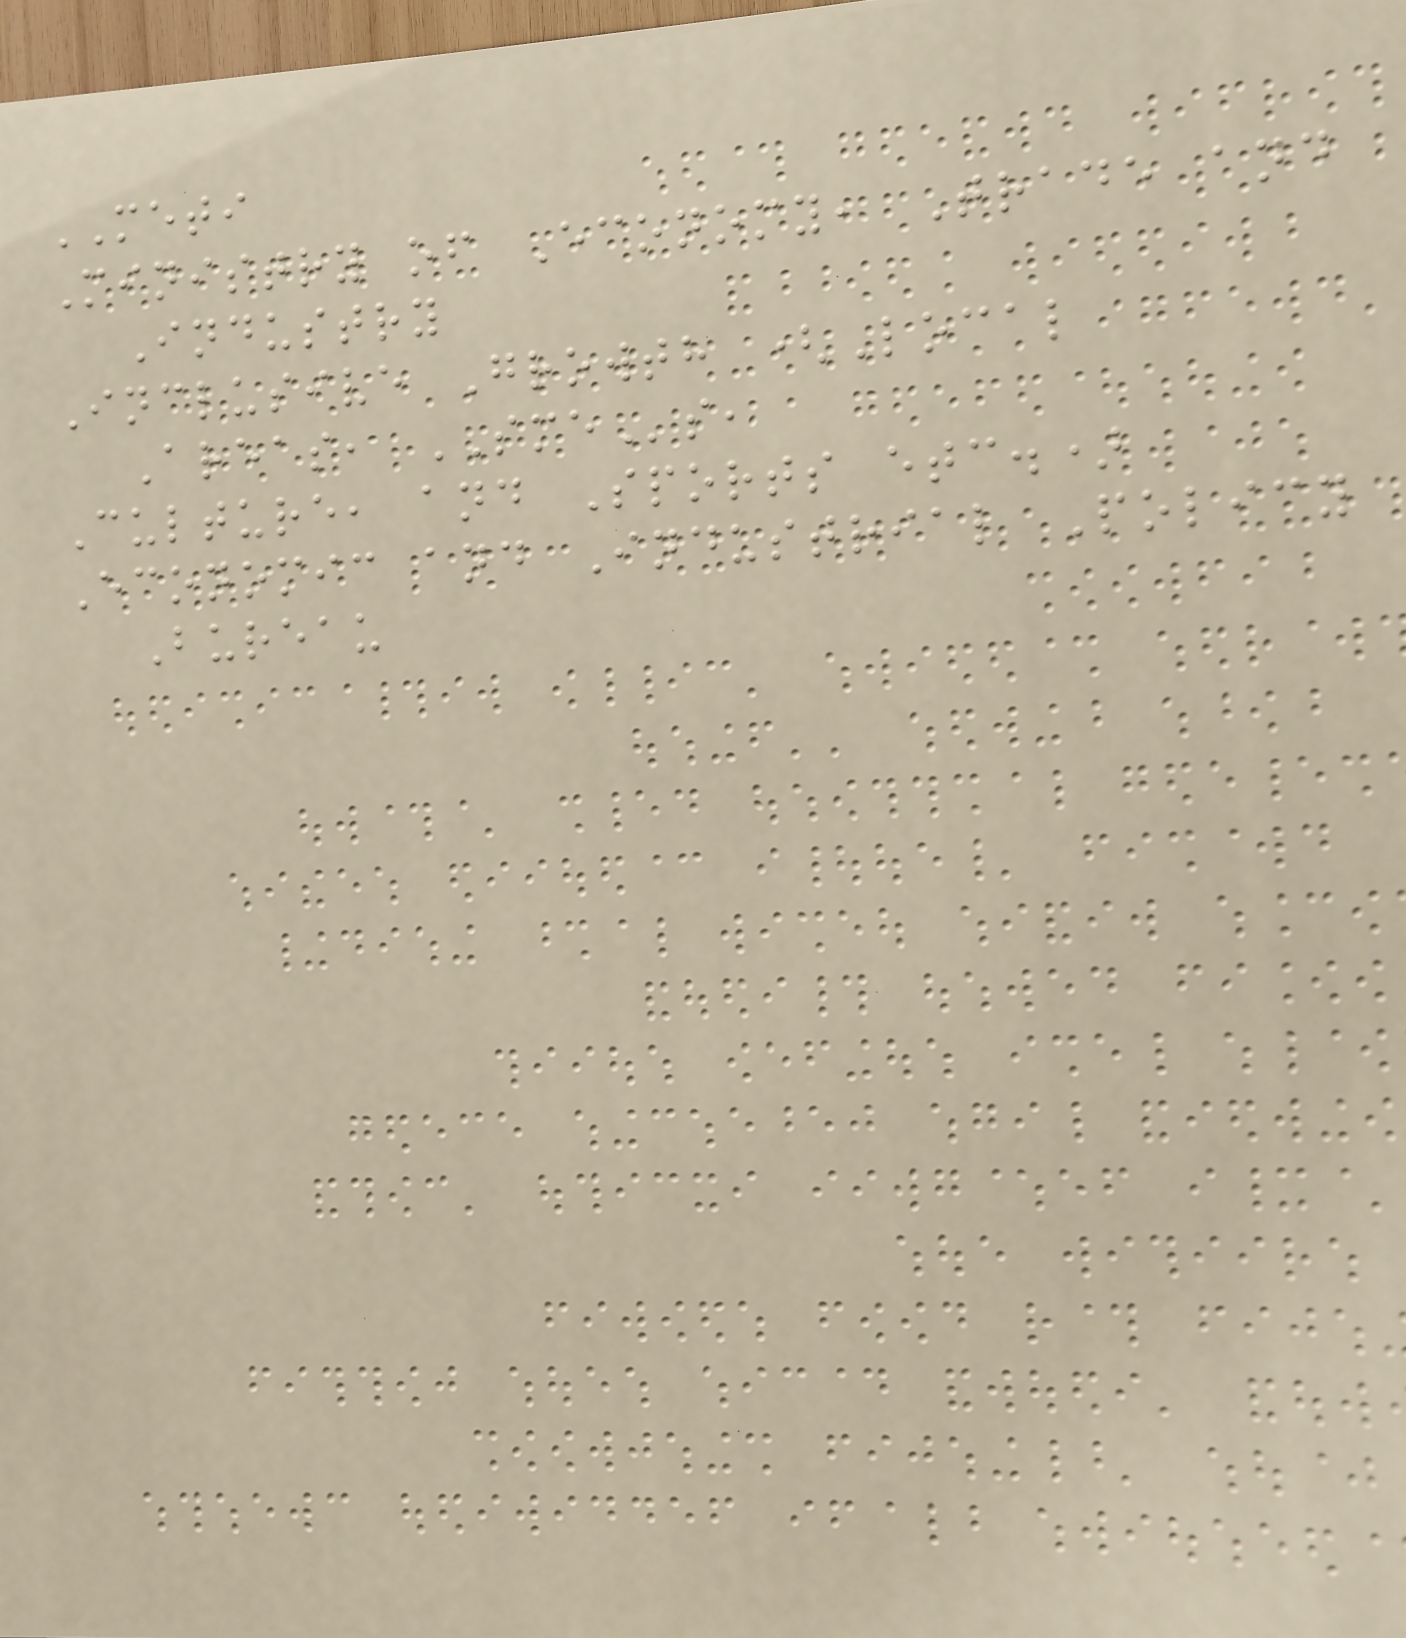METI
Ministry of Economy, Trade and
Industry
Inclusive Growth (Local
Areas, SMEs,
Culture, and Sports etc.)
Economic and Industrial Policy
Bureau
